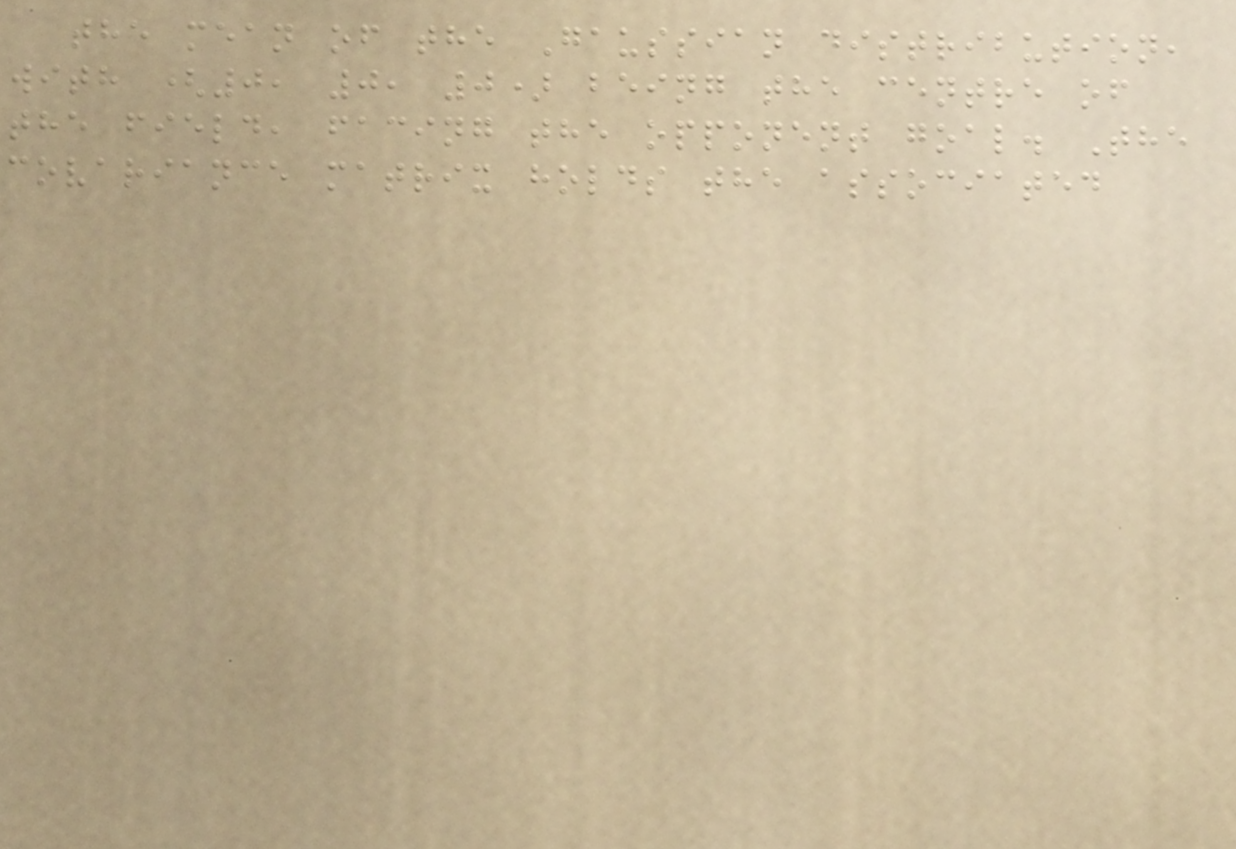the mean of the Gaussian distribution,
with (0, 0, 0) being the centre of
the field, facing the opponent goal. The
covariance matrix holds the associated
